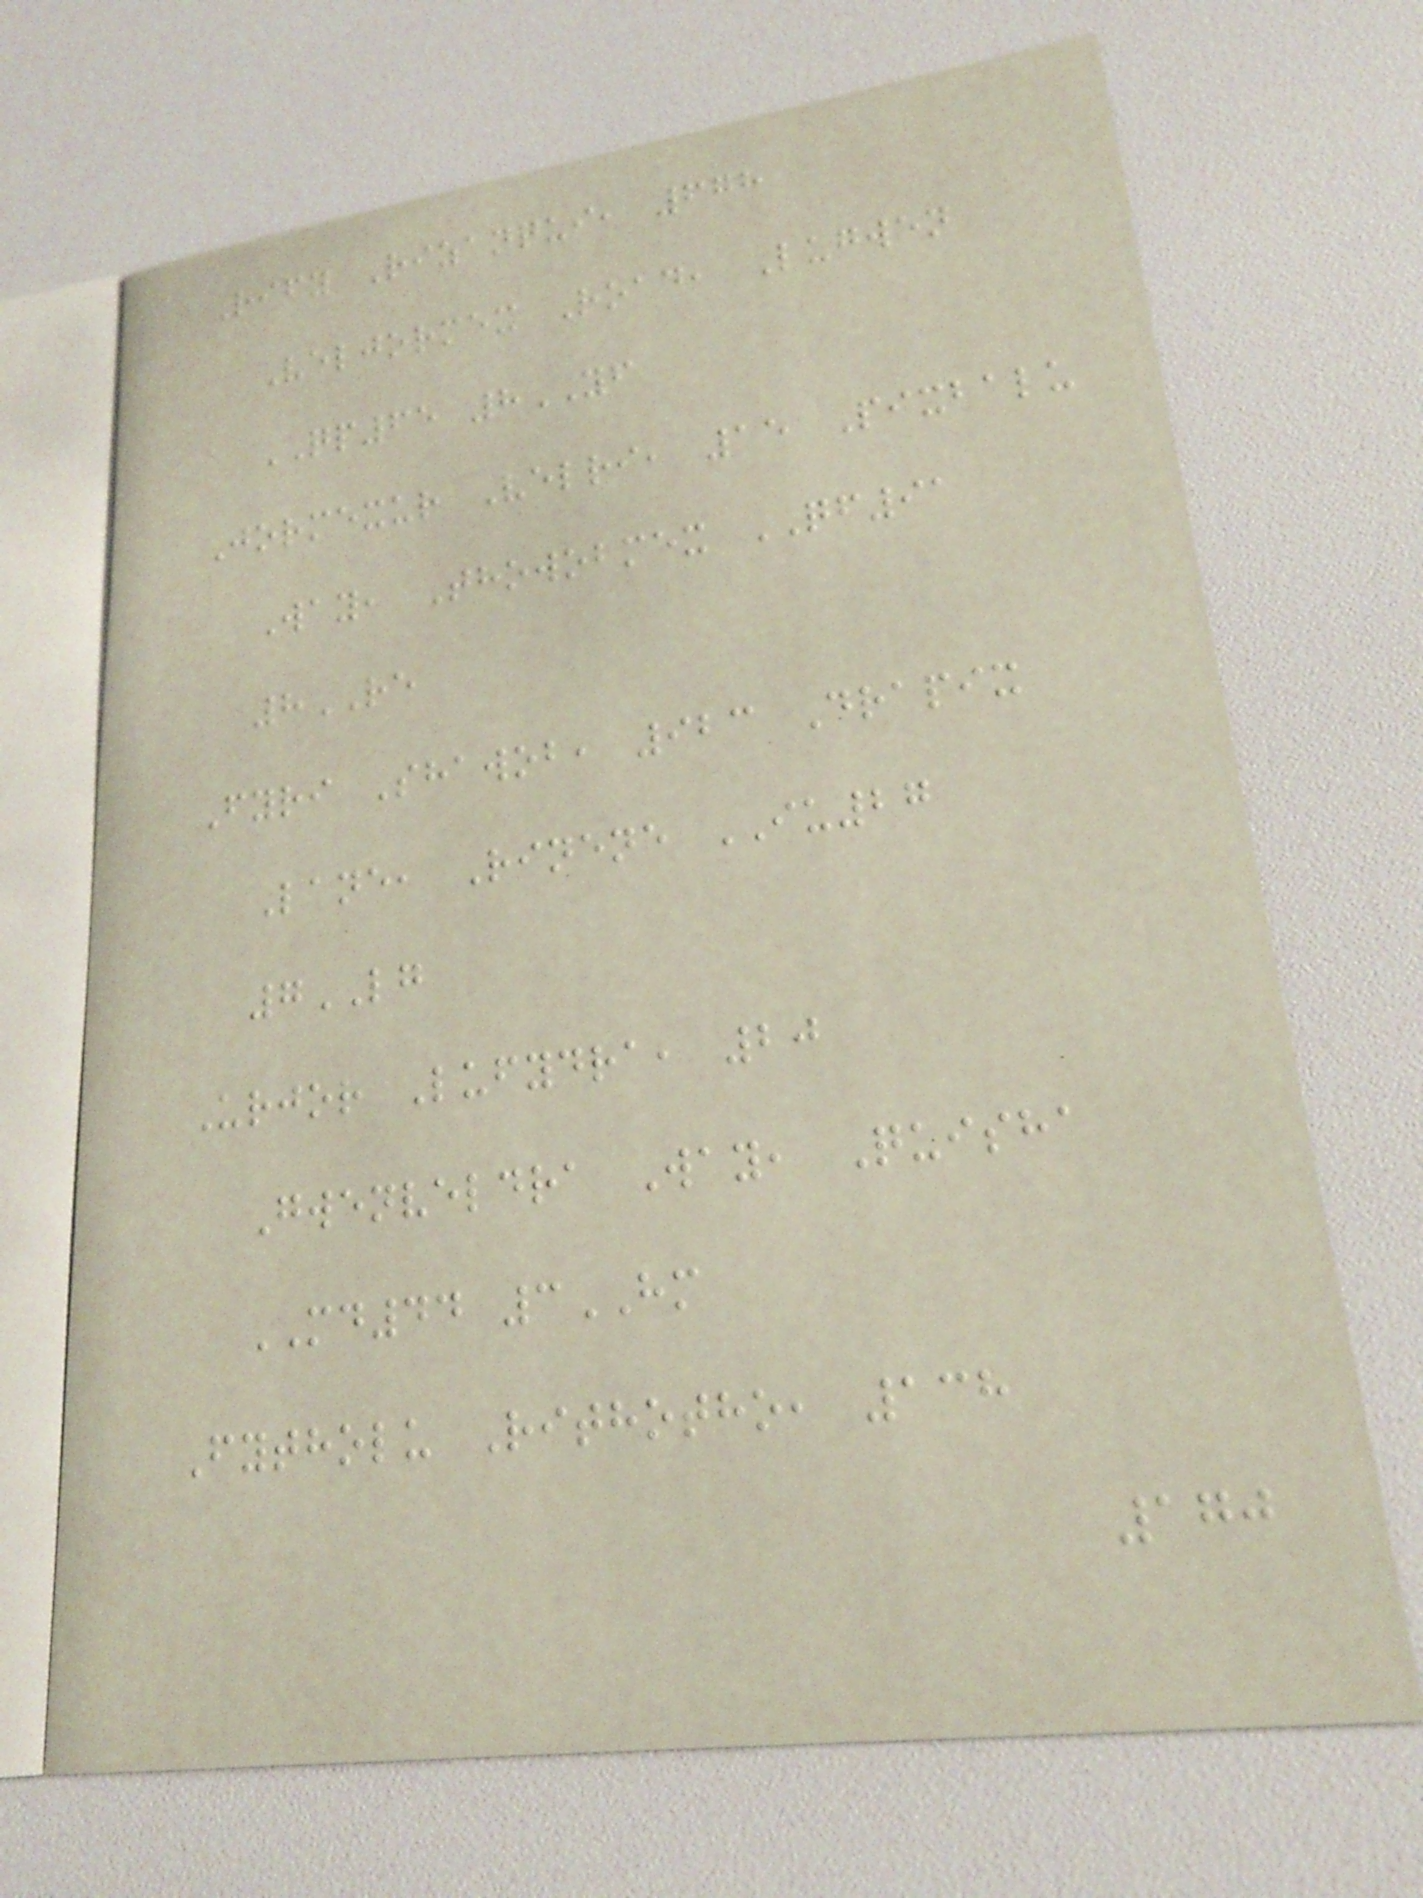Rify Rizanqui, 678
Veljormex Road, Lugwen
QP65 8YF
Jormexur Velri, 15 Pixbalu
Way, Thowobmex QF91
8RE
Fyri Shawob, 923 Drapix
Lane, Rinene IU27
7LG
Urjor Lufydra, 20
Gwenveldra Way, Quisha
MD44 3HM
Fytholu Rithotho, 138
170
